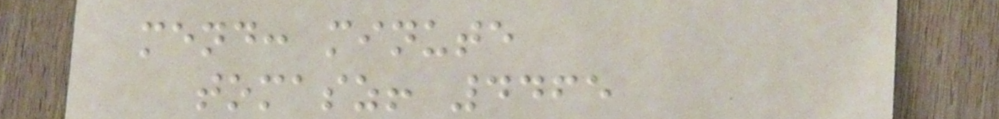mend: minute
tomasz! 4465
